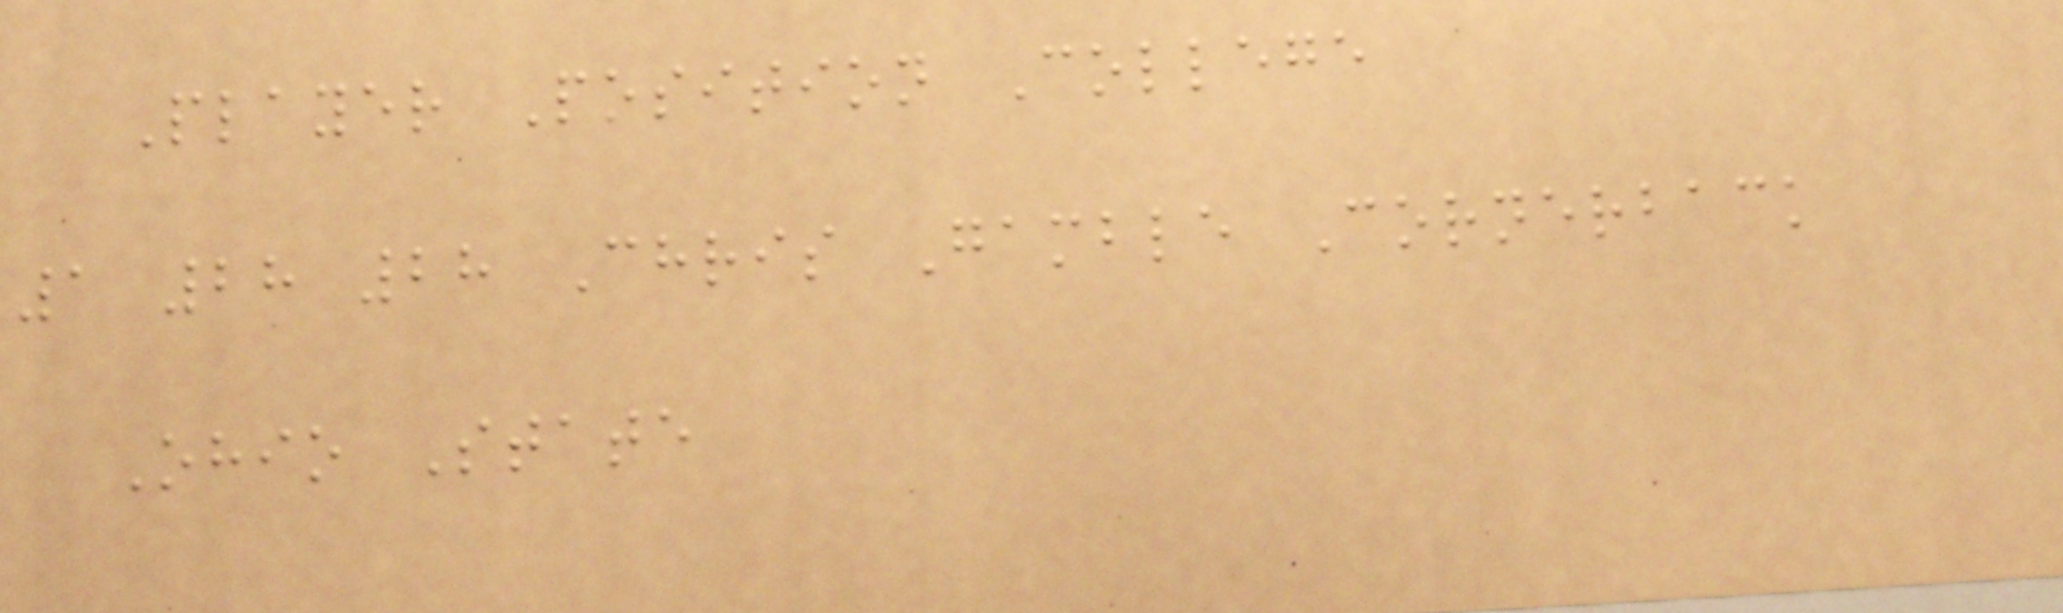Player Position College
1 28 28 Chris Gamble Cornerback
Ohio State
